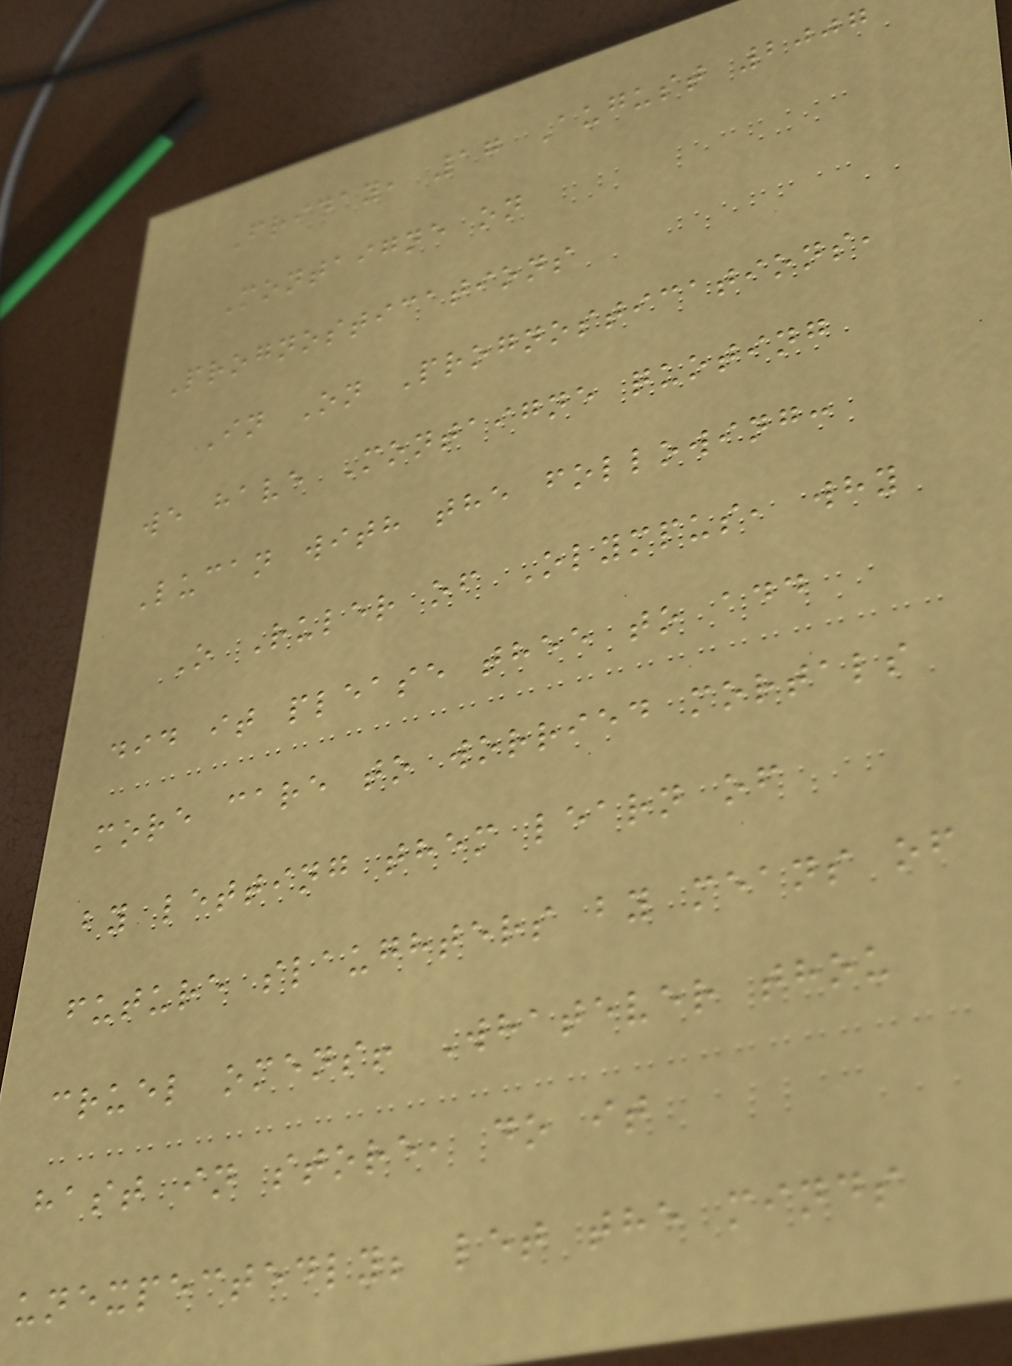Friday, 17 August 2007
Montaigne on
Prognostications
In On Prognostications,
we have Montaigne quoting
Lucan with the following:
O Ruler of Olympus, why
did it please thee to add
more care to worried mortals
by letting them learn of
future slaughters by means of
cruel omens! Whatever thou
hast in store, do it
unexpectedly; let the minds
